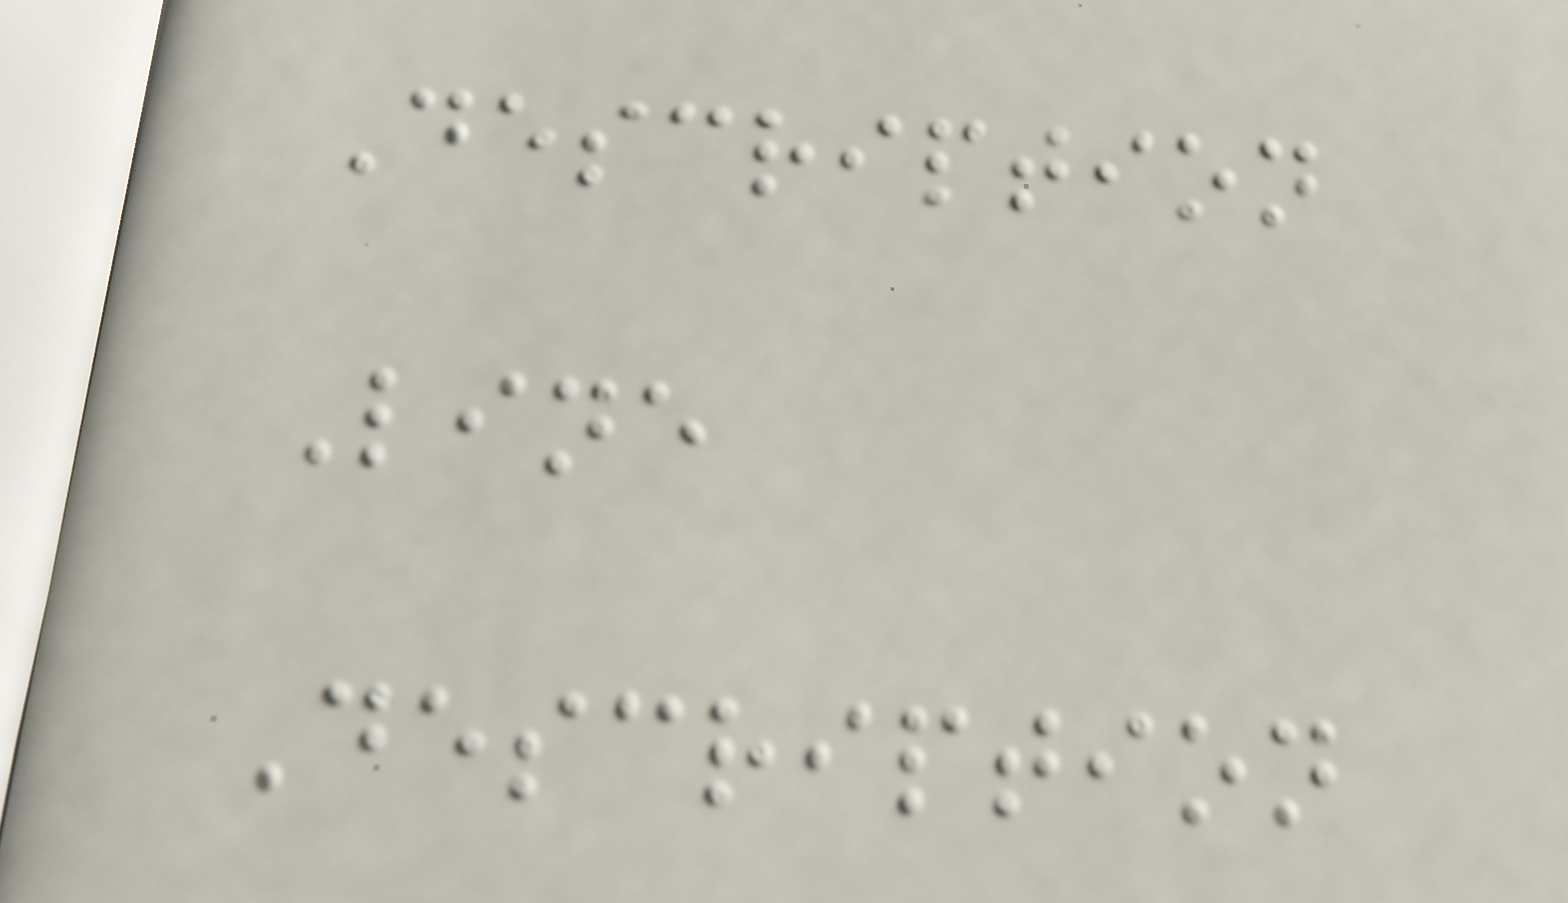Description
Line
Description
